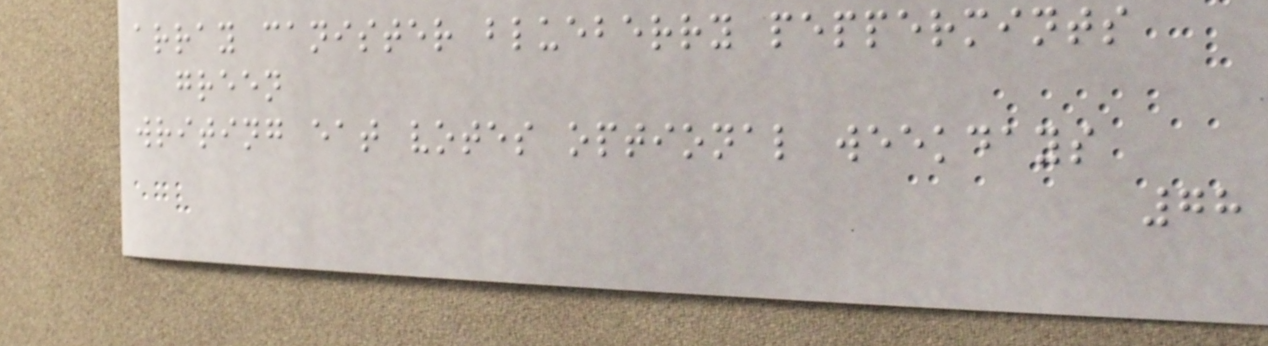array canister blueberry peppermints
green
writing eat votes optional weekdays
78
